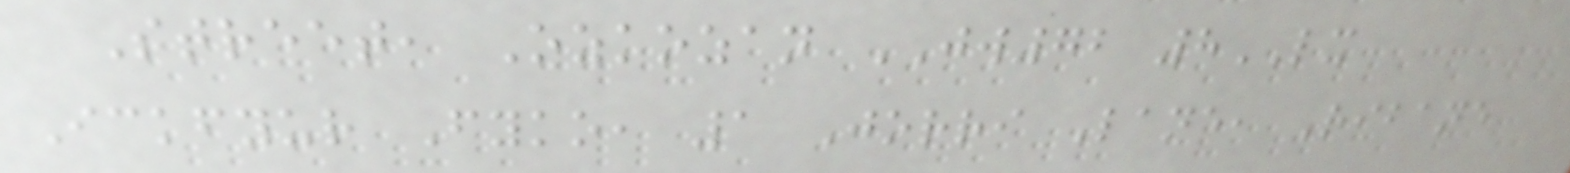Street, Ozkozan JW72 8LX
Ickfyur Fyko, 1 Jorri Lane, Ribane
